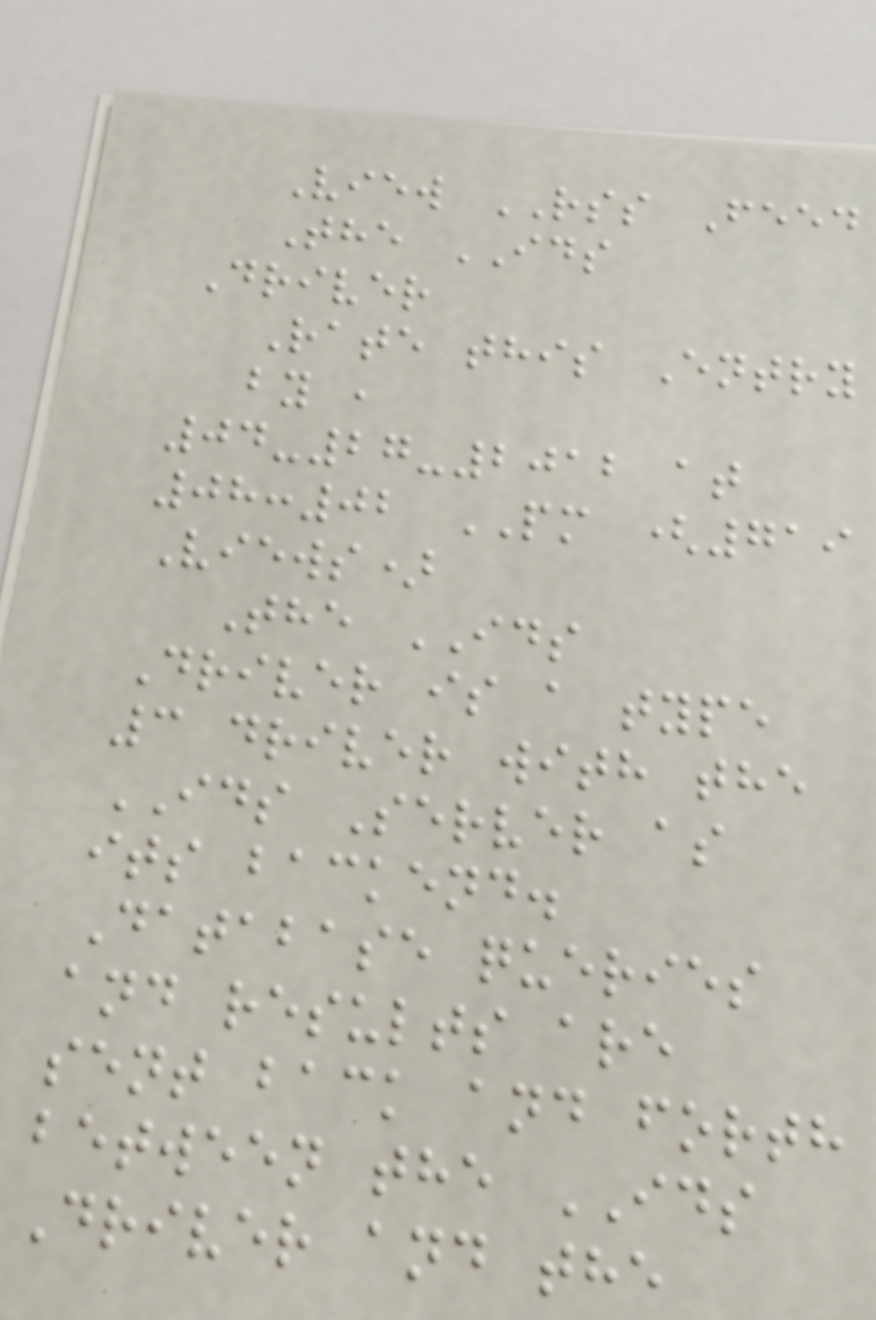View RSS Feed
The IDS
Driver
Rate this Entry
by ,
04-27-2012 at
08:02 PM (719
Views)
The IDS
Driver is a type
3 driver with the
IDS Server as
its backend.
Database queries
and results are
sent back and forth
between the IDS
Driver and the
